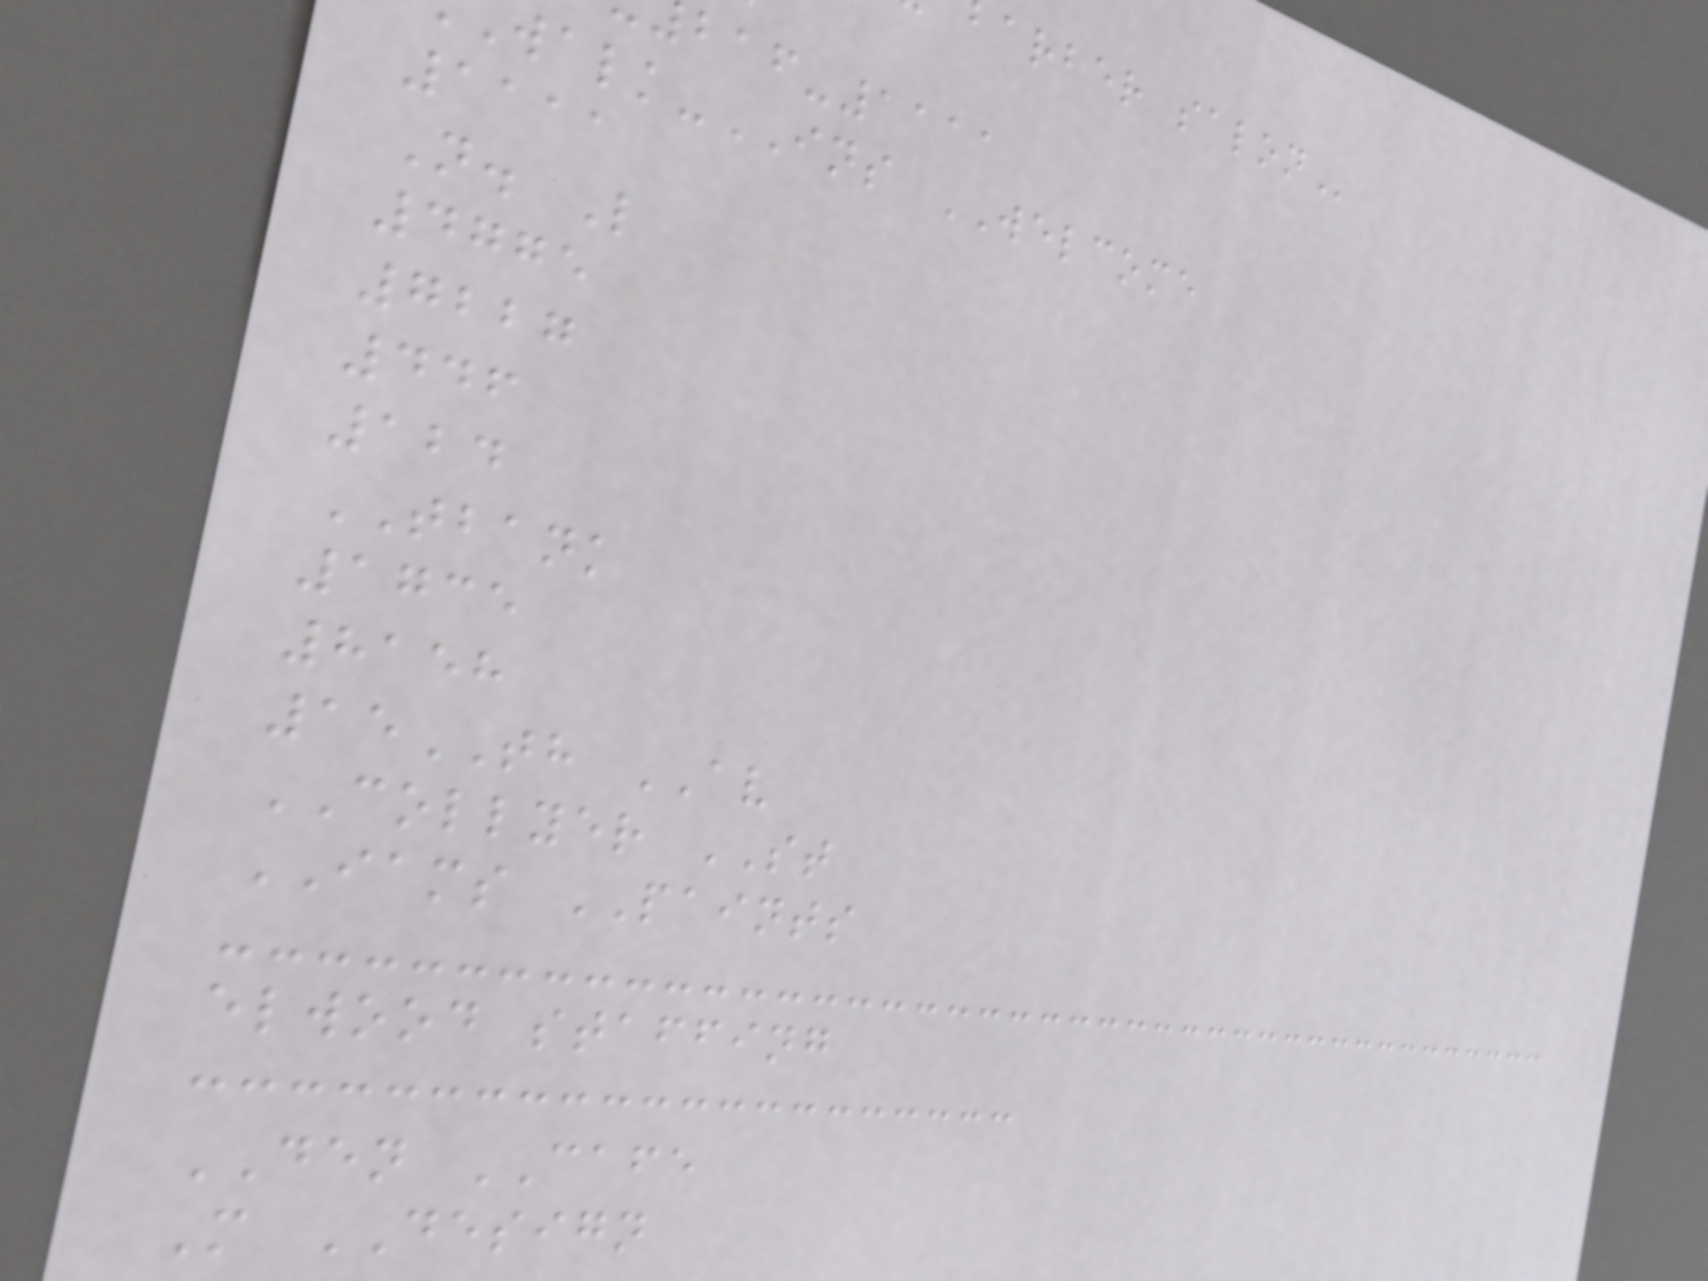-1111
-INS WELCOME
1111
N. L
4775
7227
446
124
TBANK
1735
8158
15TH AV
COLLYER ST
IAMS PAINTS
elwood staffing
DEN CAFE
M DESIGN
